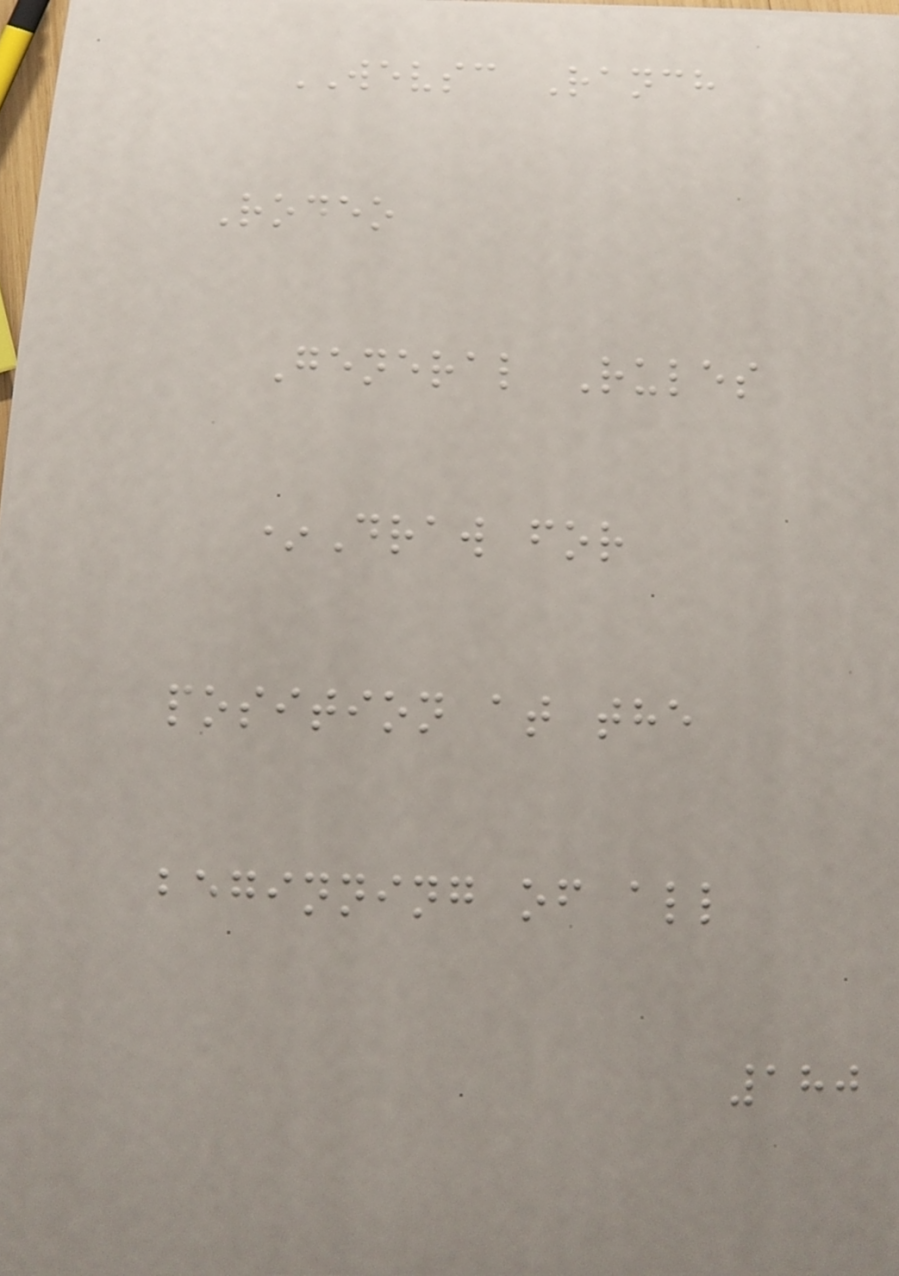WEVSC Ranch
Rodeo
General Rules
*Draw for
position at the
beginning of all
180
